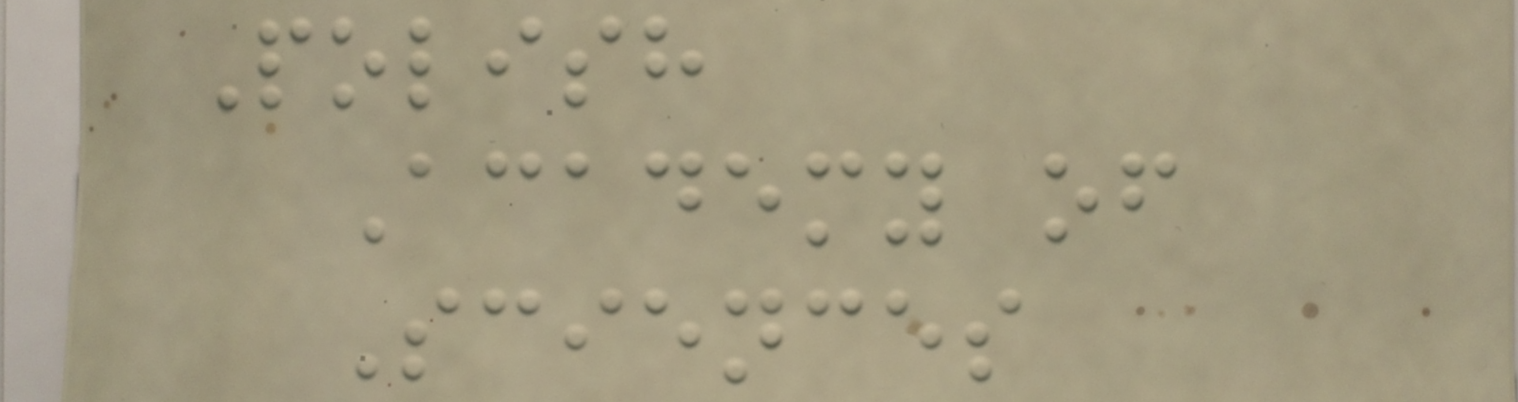Polish
Academy of
Sciences
